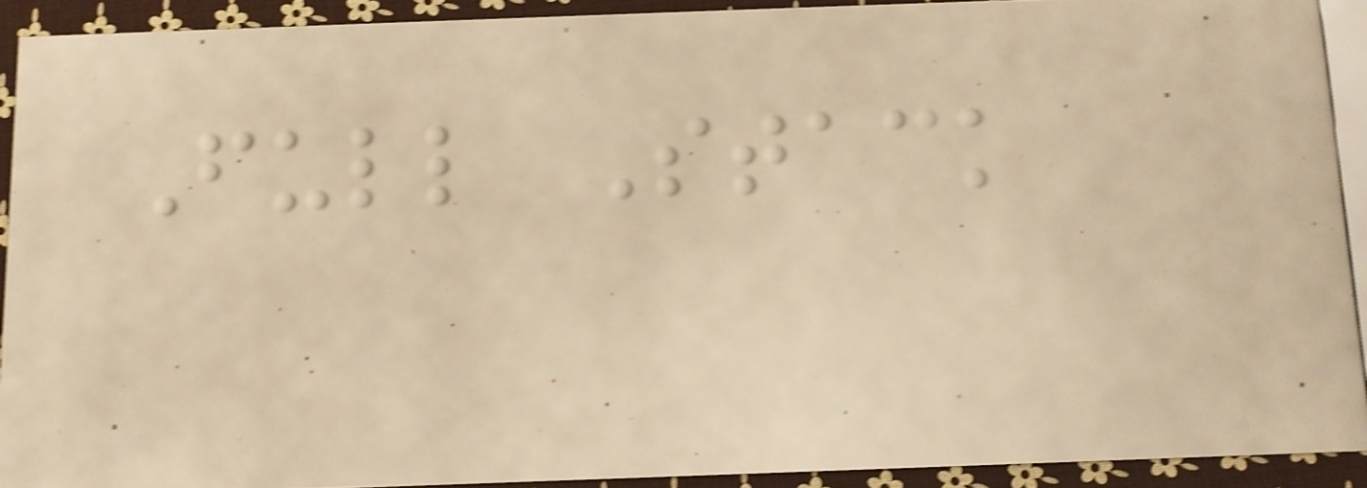Full Stack
